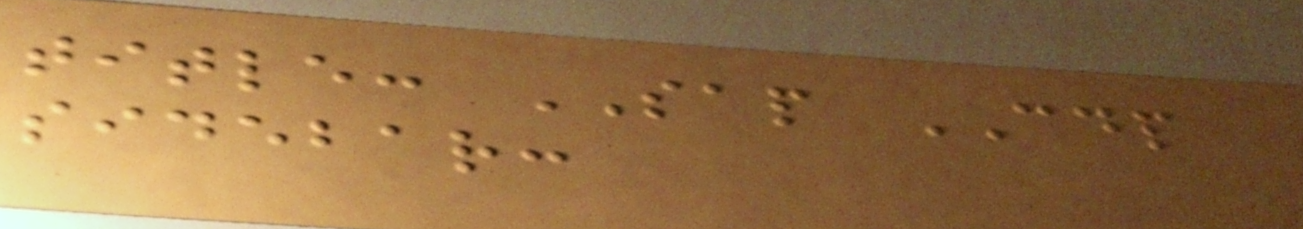title: SAP CDP
sidebar:
